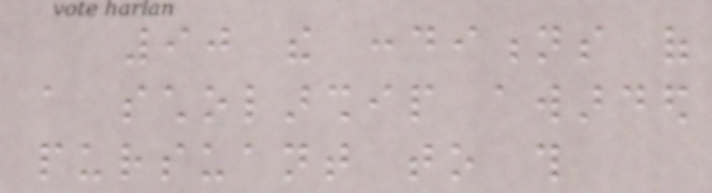90 the conditions of
a scholarship awarded
pursuant to this
